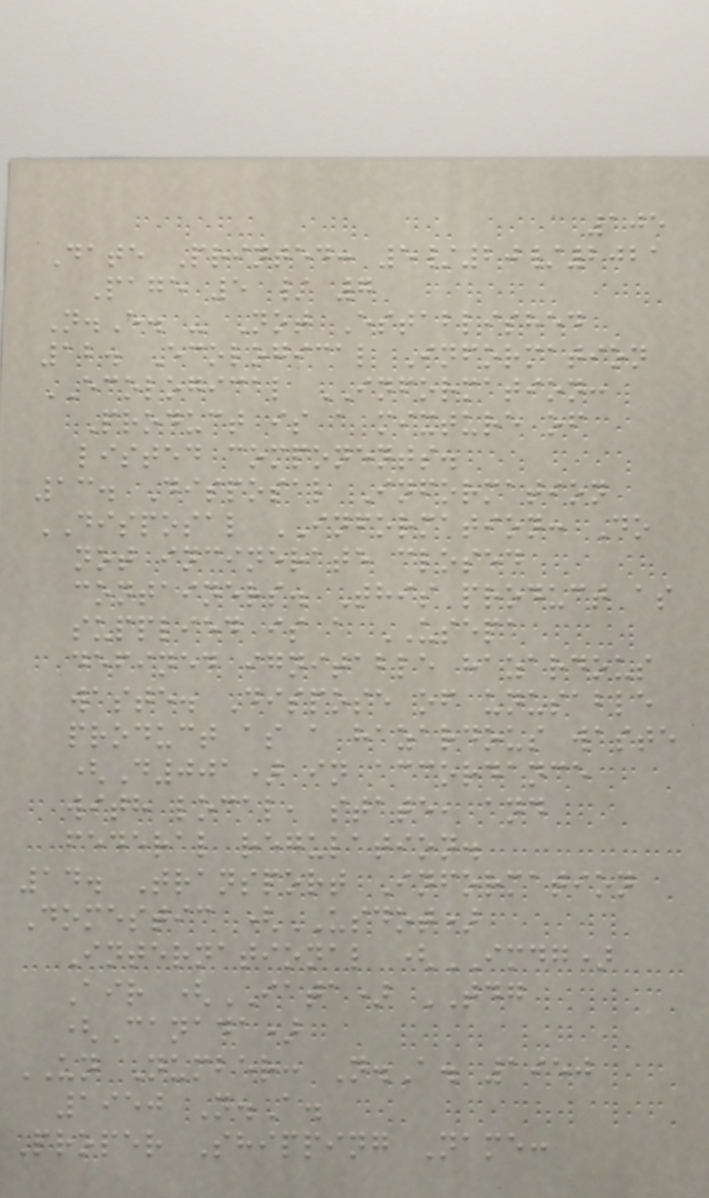105
Date Printed: 5/20/2021
Page 5 / 7
N.E. - Not Established
12. Ecological Information
ECOLOGICAL INFORMATION:
Product is a mixture of
listed components.
13. Disposal Information
DISPOSAL INFORMATION: Do
not incinerate closed
containers. This product as
supplied is a USEPA
defined ignitable hazardous
waste. Dispose of unusable
product as a hazardous waste
(D001) in accordance
with local, state, and
federal regulation.
14. Transport Information
Domestic (USDOT)
International (IMDG)
Air (IATA) TDG
(Canada)
UN Number: N.A. 1950
1950 N.A.
Proper Shipping Name:
